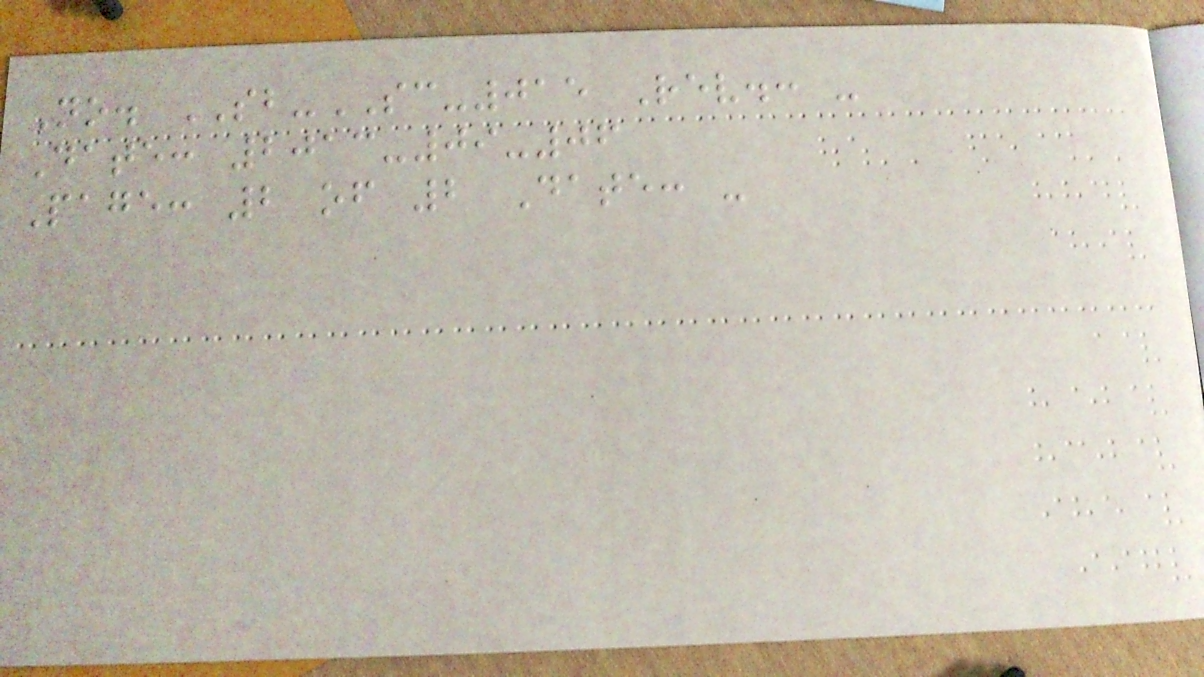No. SB-SC-015 Rev.: -
Date: 2013-09-06
Page: 2 of 2 Date: -
